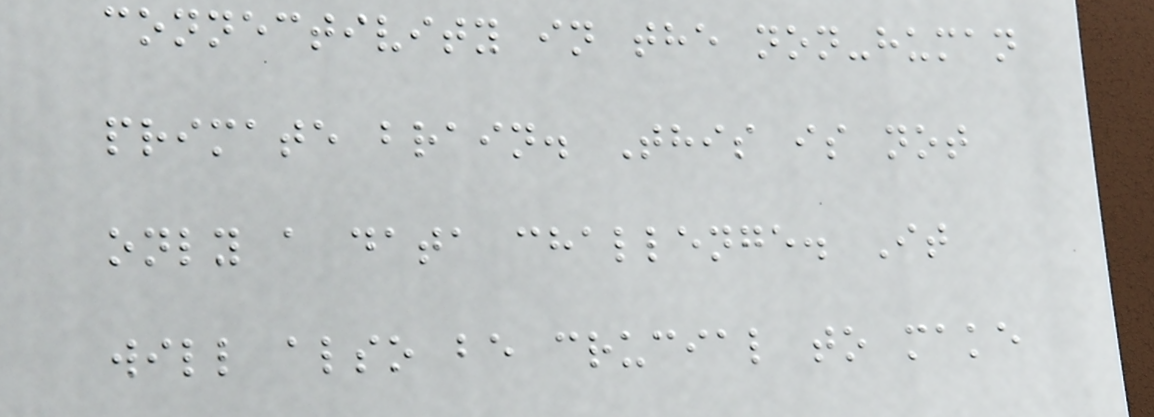connectivity in the non-human
primate brain. This is not
only a data challenge. It
will also be crucial to make
